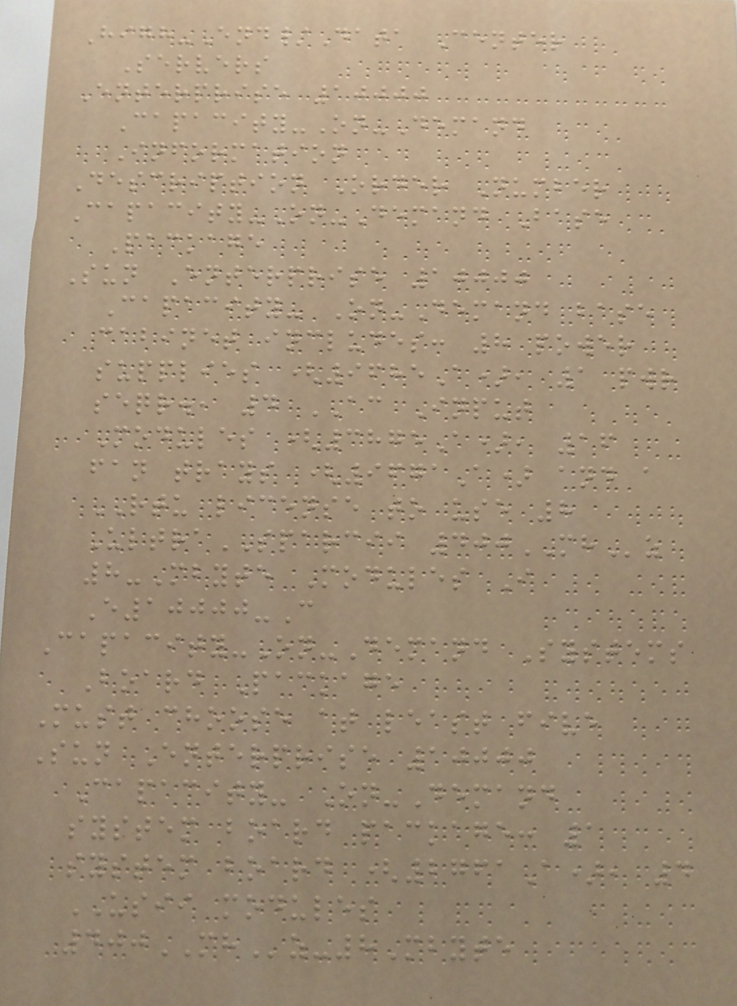High-End/Data Center
Servers
Enterprise 10000
Capacity-On-Demand
Information
Description Order Number
Capacity-On-Demand Base
Package
Sun Enterprise 10000
Capacity- On-Demand base
cabinet includes: 8 power
supplies (9685A), 1 pwr
seqr., 4 AC Input
Modules (3875A), 16
fan trays (9671A) and a
RTU license to use 8
UltraSPARCII 400MHz
8-Mbyte Modules I
E10000-C
Capacity-On-Demand Systems
Board Package
Must choose at least five
Sun Enterprise 10000
Capacity- On-Demand
system board package: 1
system board (2761A), 4
USII modules
400MHz-8Mbyte
